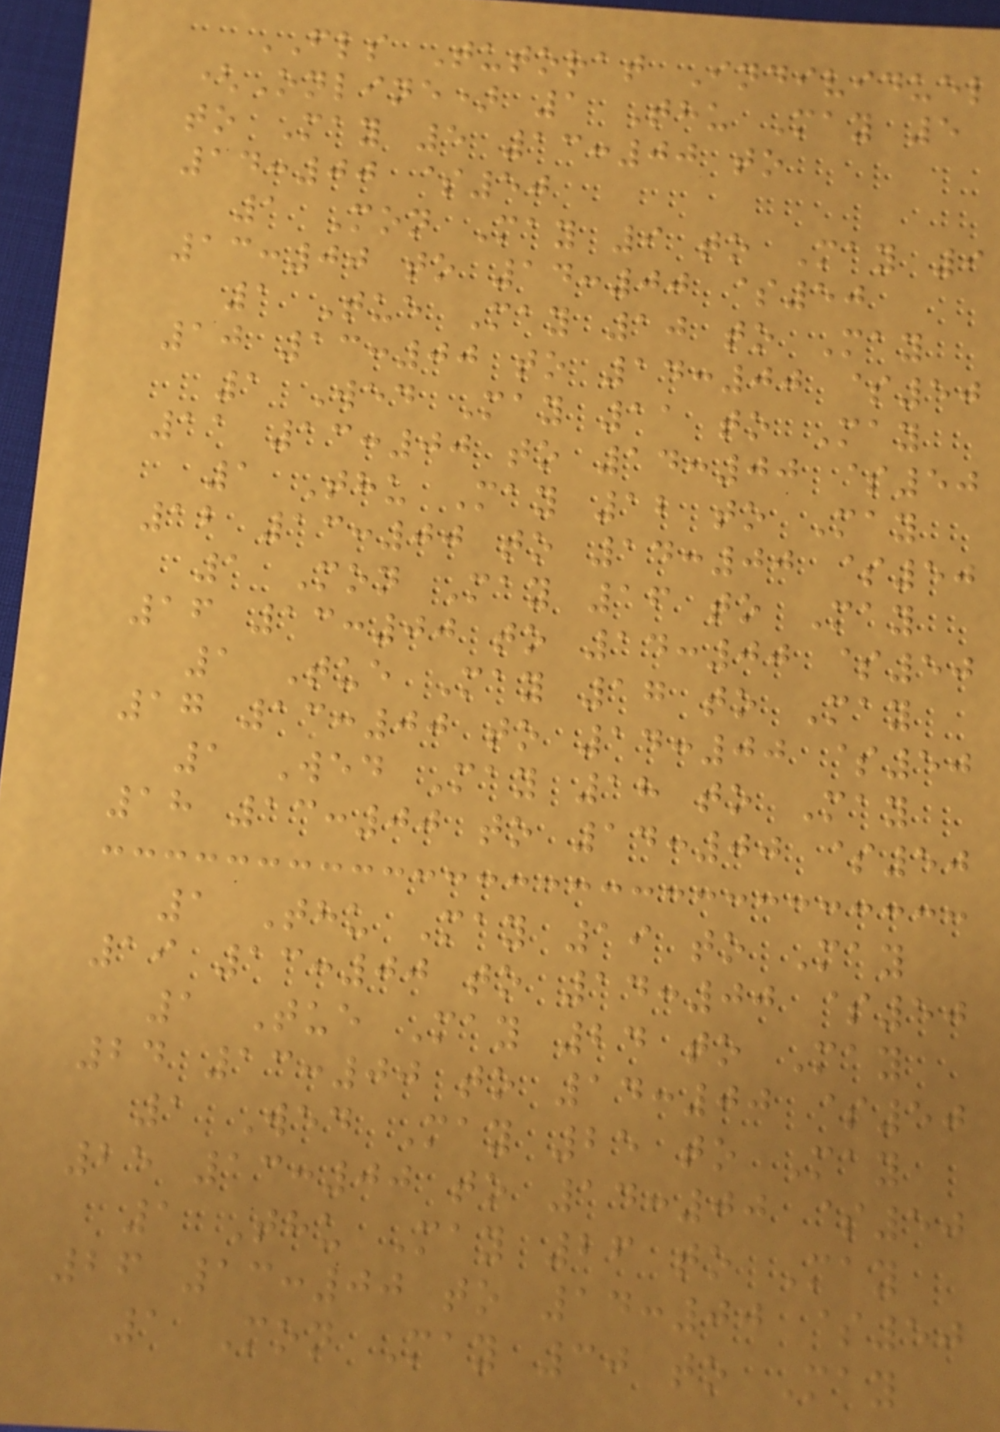FLS Tutorat Individuel
(Online) 1 Thu May 5
to May 5 13:00 to
14:00 $50
1 Mon May 9 to May 9
13:00 to 14:00 $50
1 Tue May 10 to May
10 13:00 to 14:00 $50
1 Wed May 11 to May
11 13:00 to 14:00 $50
1 Thu May 12 to May
12 13:00 to 14:00 $50
1 Mon May 16 to May
16 13:00 to 14:00 $50
1 Tue May 17 to May
17 13:00 to 14:00 $50
1 Wed May 18 to May
18 13:00 to 14:00 $50
1 Thu May 19 to May
19 13:00 to 14:00 $50
1 Tue May 24 to May
24 13:00 to 14:00 $50
1 Wed May 25 to May
25 13:00 to 14:00 $50
1 Thu May 26 to May
26 13:00 to 14:00 $50
1 Mon May 30 to May
